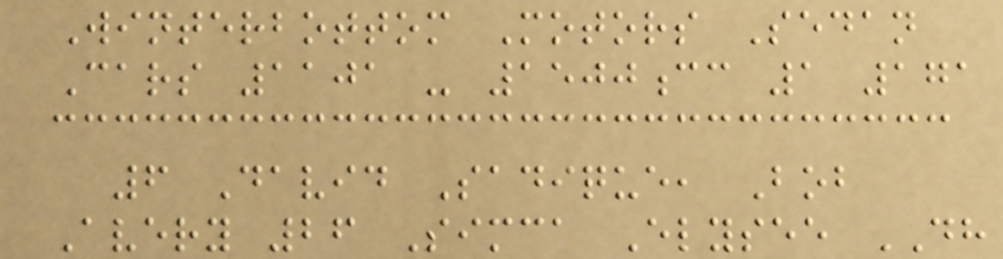Winterbottom Motors Sedan
Cars 1101 - 1500cc 1 171
6 David Sadique, Bob
Avery 26 Simca Elysee DH
